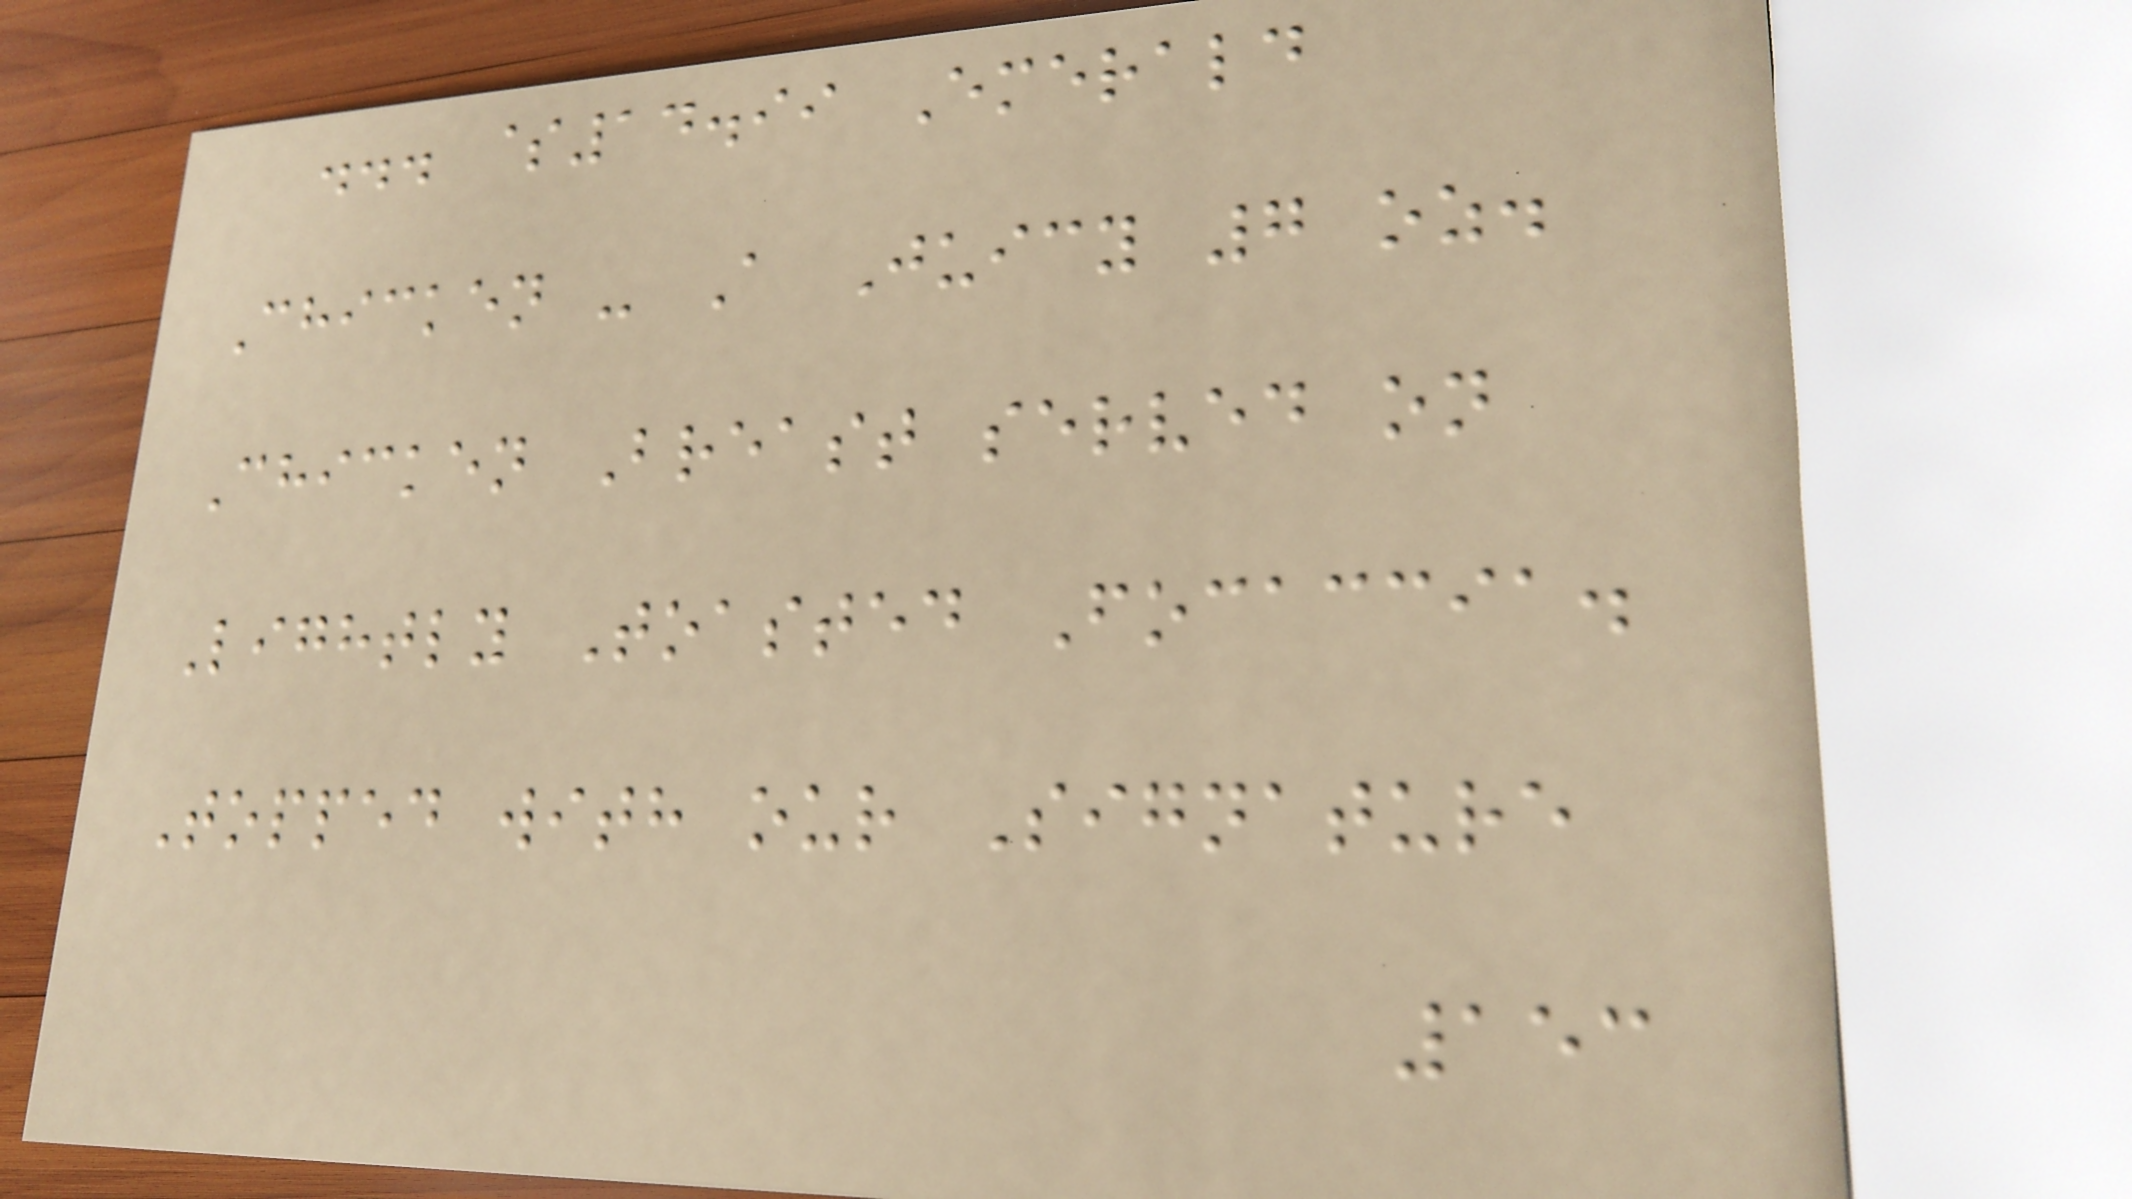... $14.99 Emerald
Chicken - A Juicy 7 oz.
Chicken Breast served on
Lightly Toasted Focaccia.
Topped with our Signature
153
